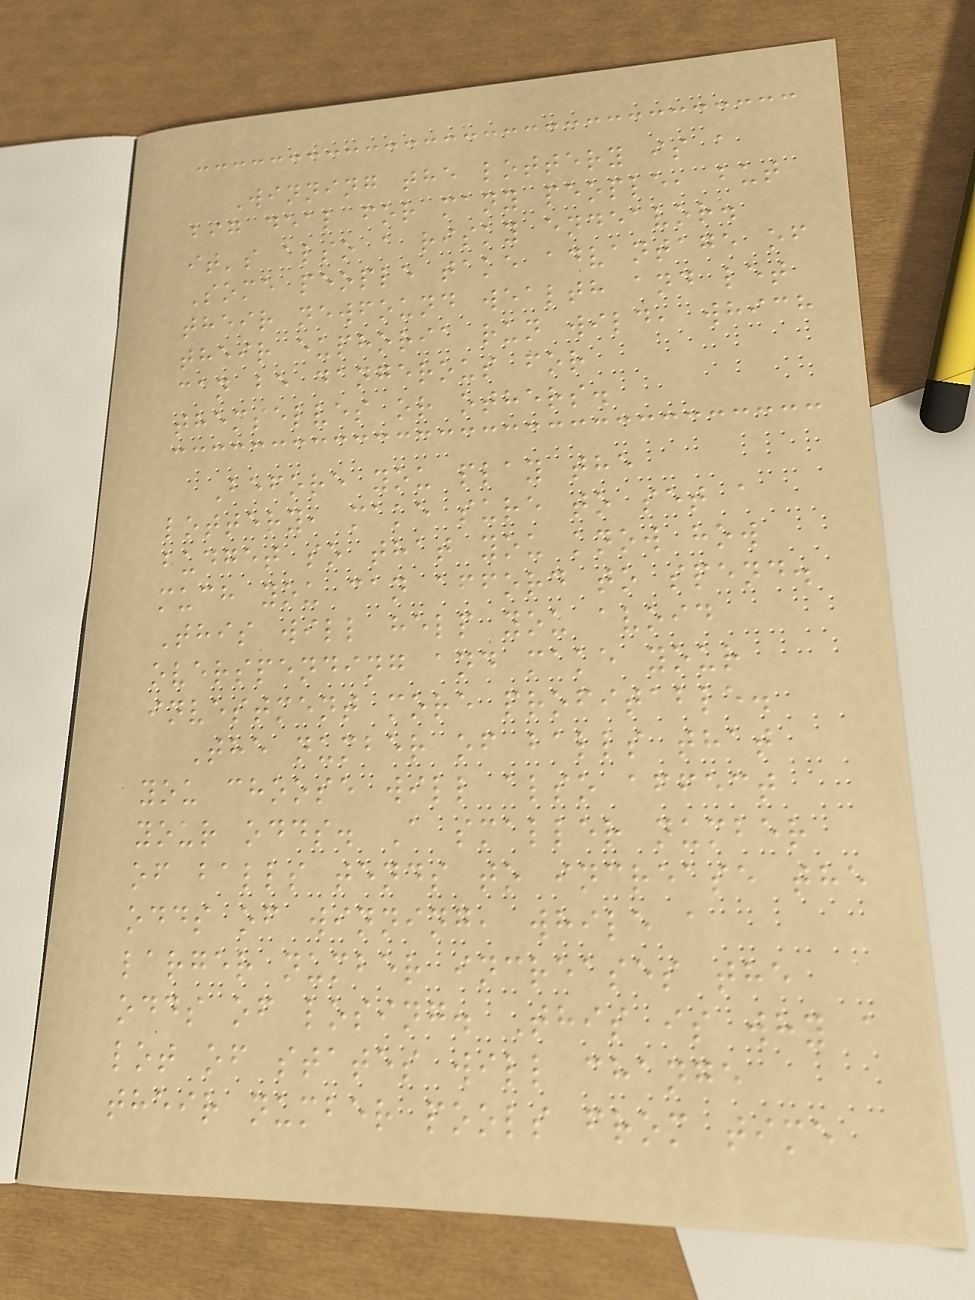Winning the lottery is a
big deal for many people, but
it's also a risky endeavor.
Some people take advantage of
their newfound wealth and let
their euphoria run wild, which
can be dangerous for
themselves or others.
Before you play the
lottery, make sure to set a
budget so that you know how
much you can afford to spend.
This will help you avoid
overspending and make your
investment more profitable.
The number of balls that
you choose will also affect
your odds. A smaller number
of balls tends to increase the
odds of winning, while a
larger number increases the
odds of losing. This is why a
lot of states will change
their number pools from time
